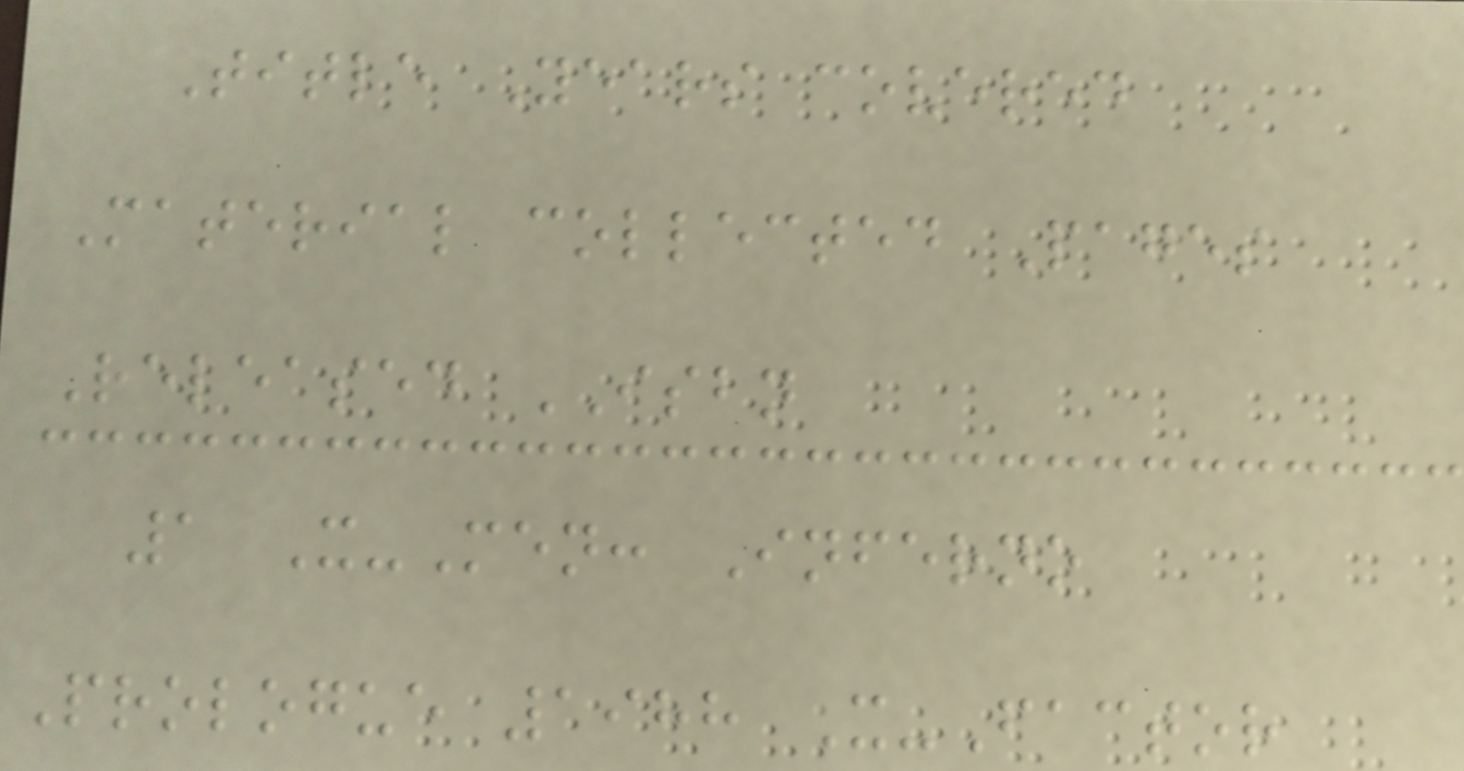Title Years covered
Material collected Pages
Released ISBN
1 X-Men: Inferno
Prologue 1988 X-Factor
